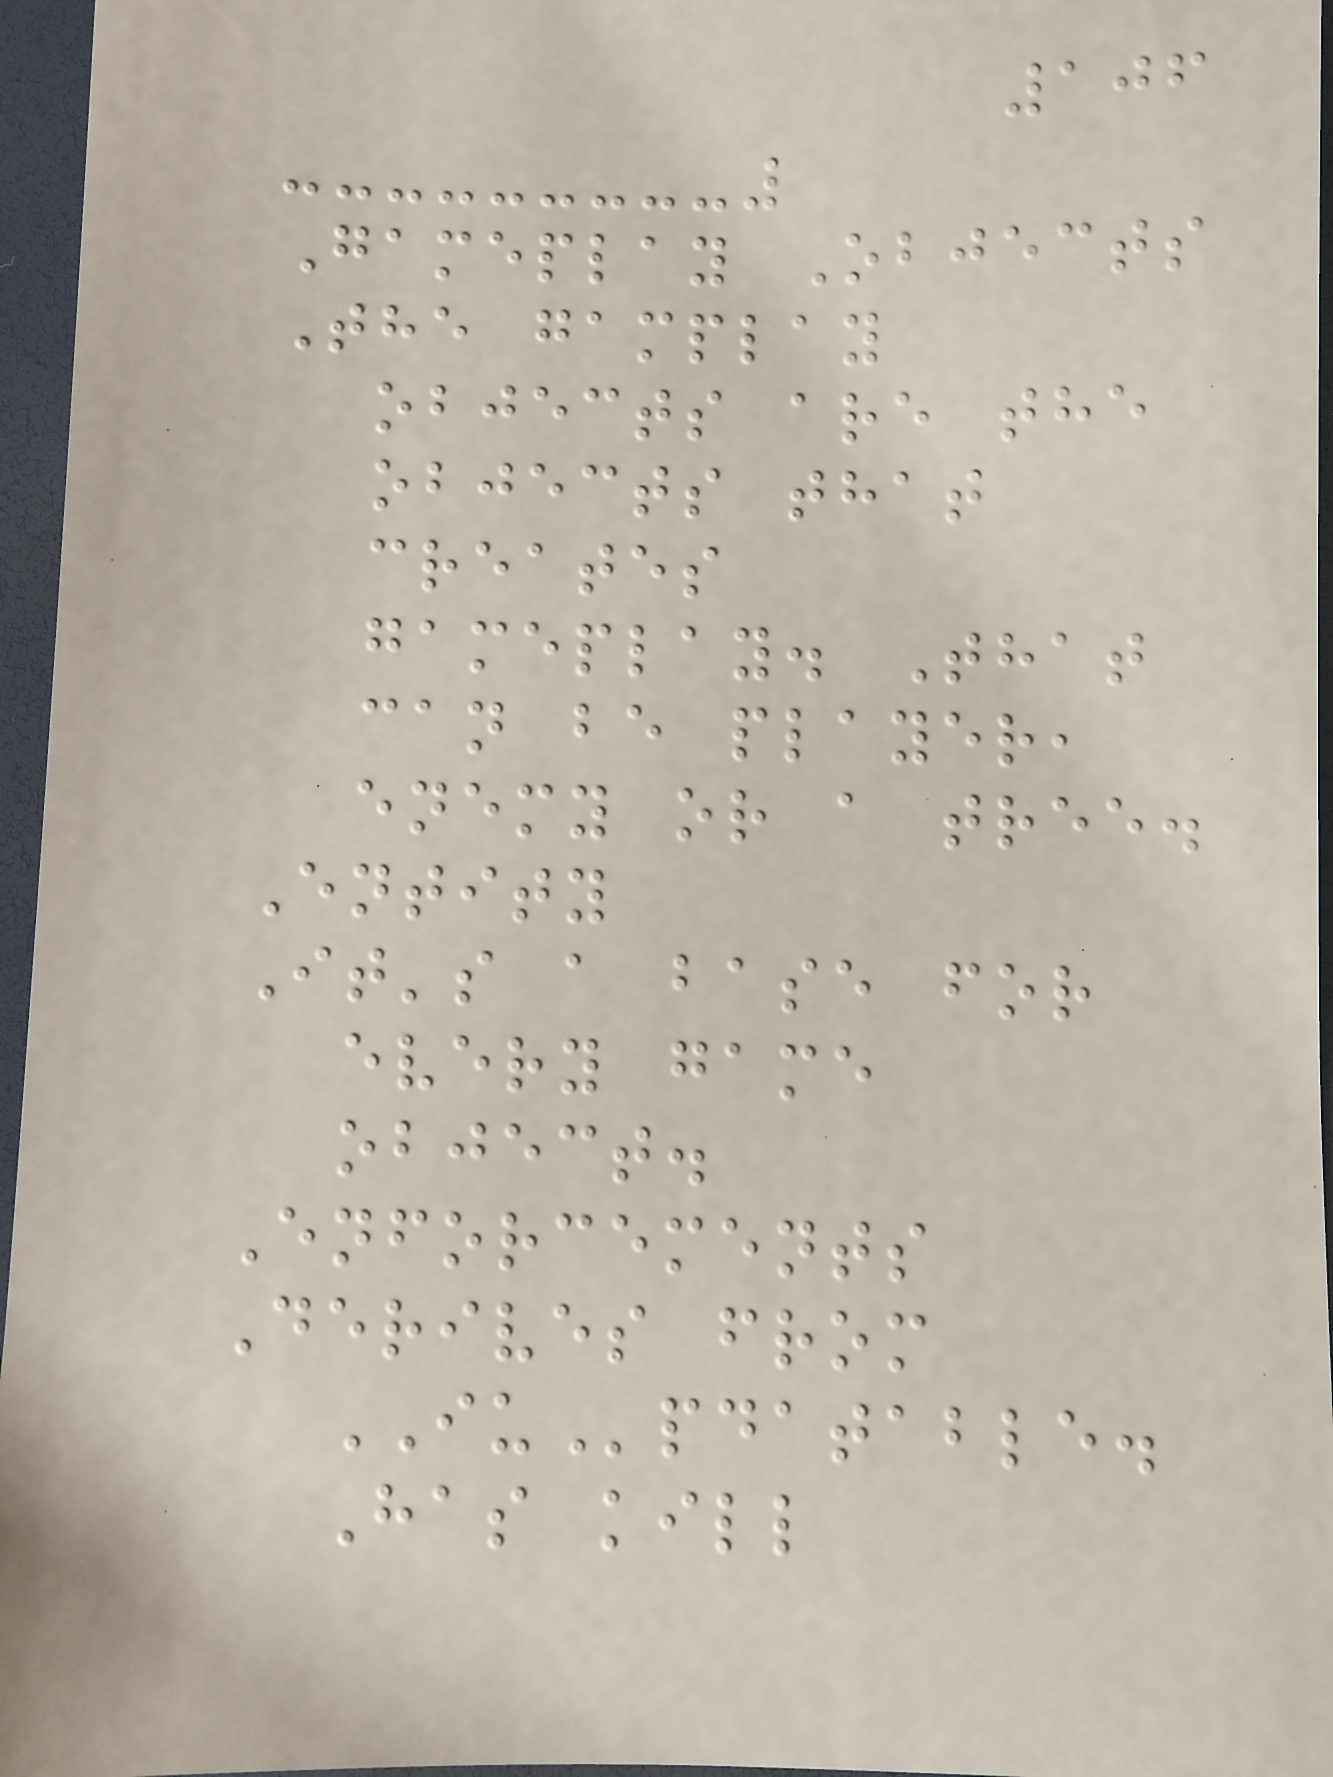106
Gameplay Objects
The gamplay
objects are the
objects that
creates
gameplay. That
can be player,
enemy or a tree.
Entity
It's a base for
every game
object.
Enforcements
Derives from
IUpdatable.
Has kill
